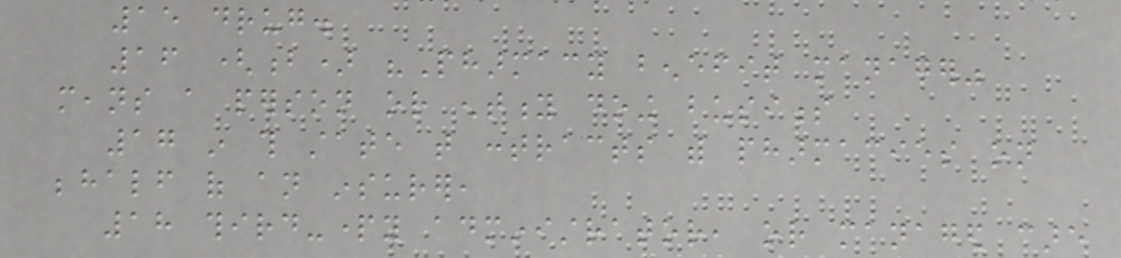15 drug.
16 (b) "Pharmacy benefit manager"
means a person or entity doing business
17 in this state that contracts with pharmacies on
behalf of an insurer,
18 third-party administrator, or managed care
